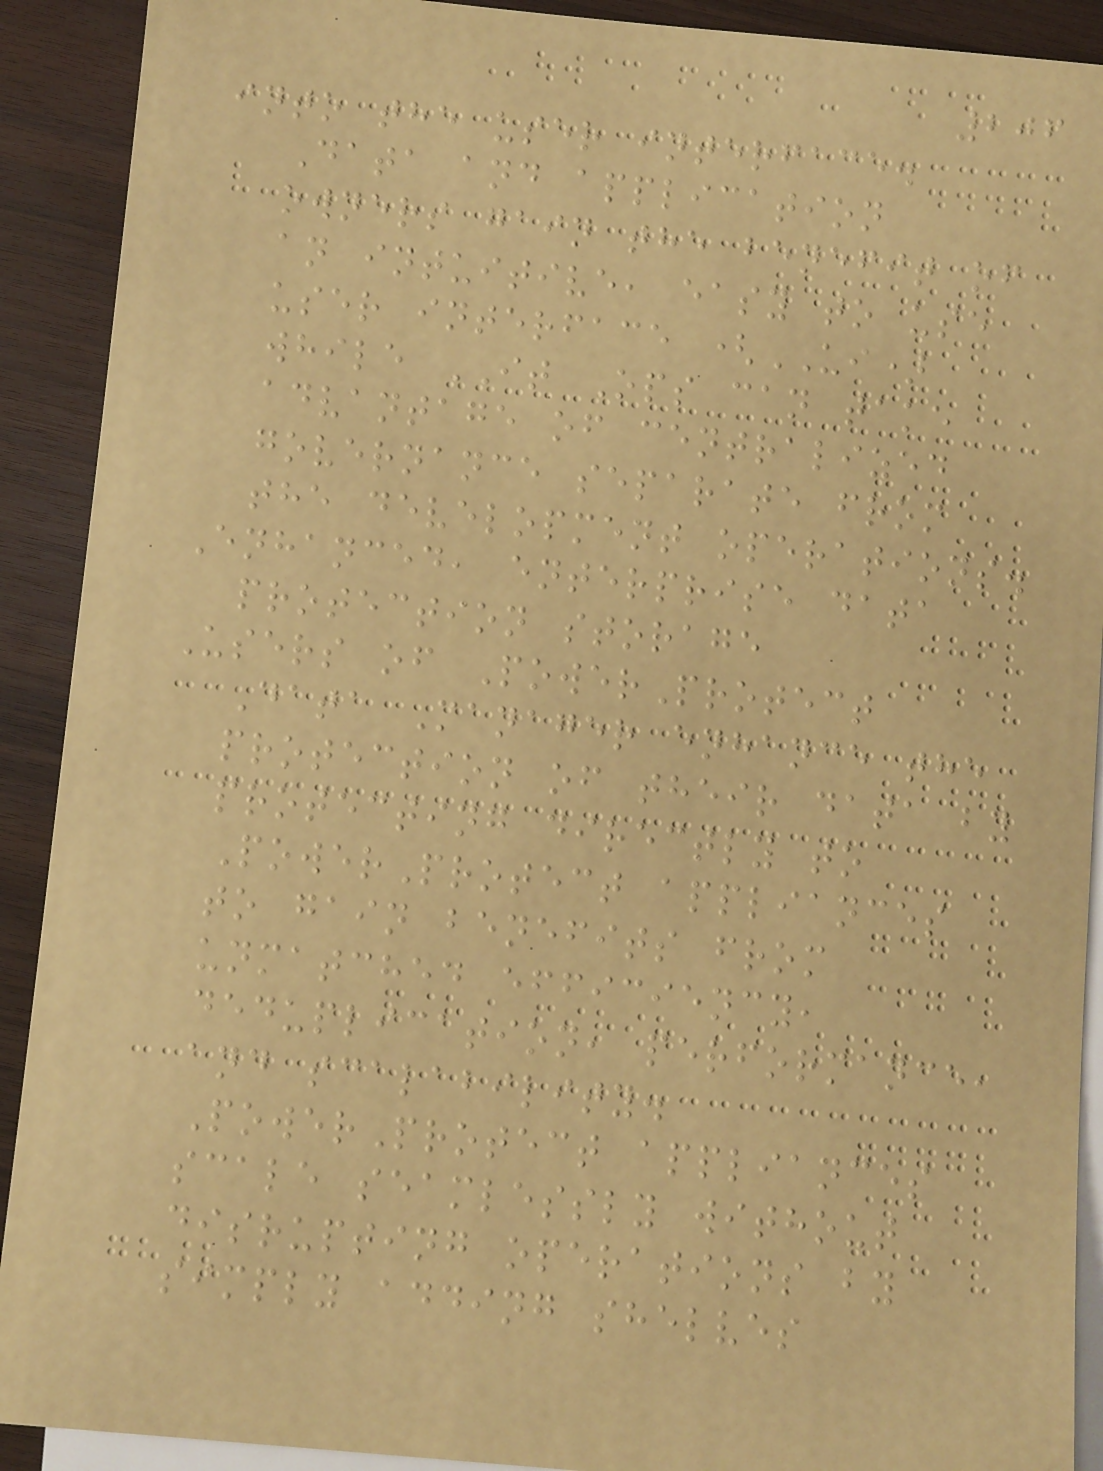206
into the user interface.
Data and application
owners gain the benefit of
an intuitive, easy to use
user interface (UI)
while IT Ops can take
advantage of centralized
governance separate from
the development operations.
Enhanced, enterprise data
protection storage
Users of PowerProtect
Data Manager enhance the
protection of their data by
protecting directly to
PowerProtect appliances
to gain benefits from
unmatched efficiency,
deduplication, performance,
and scalability.
PowerProtect appliances
scale seamlessly without
disrupting operations by
simply adding shelves
